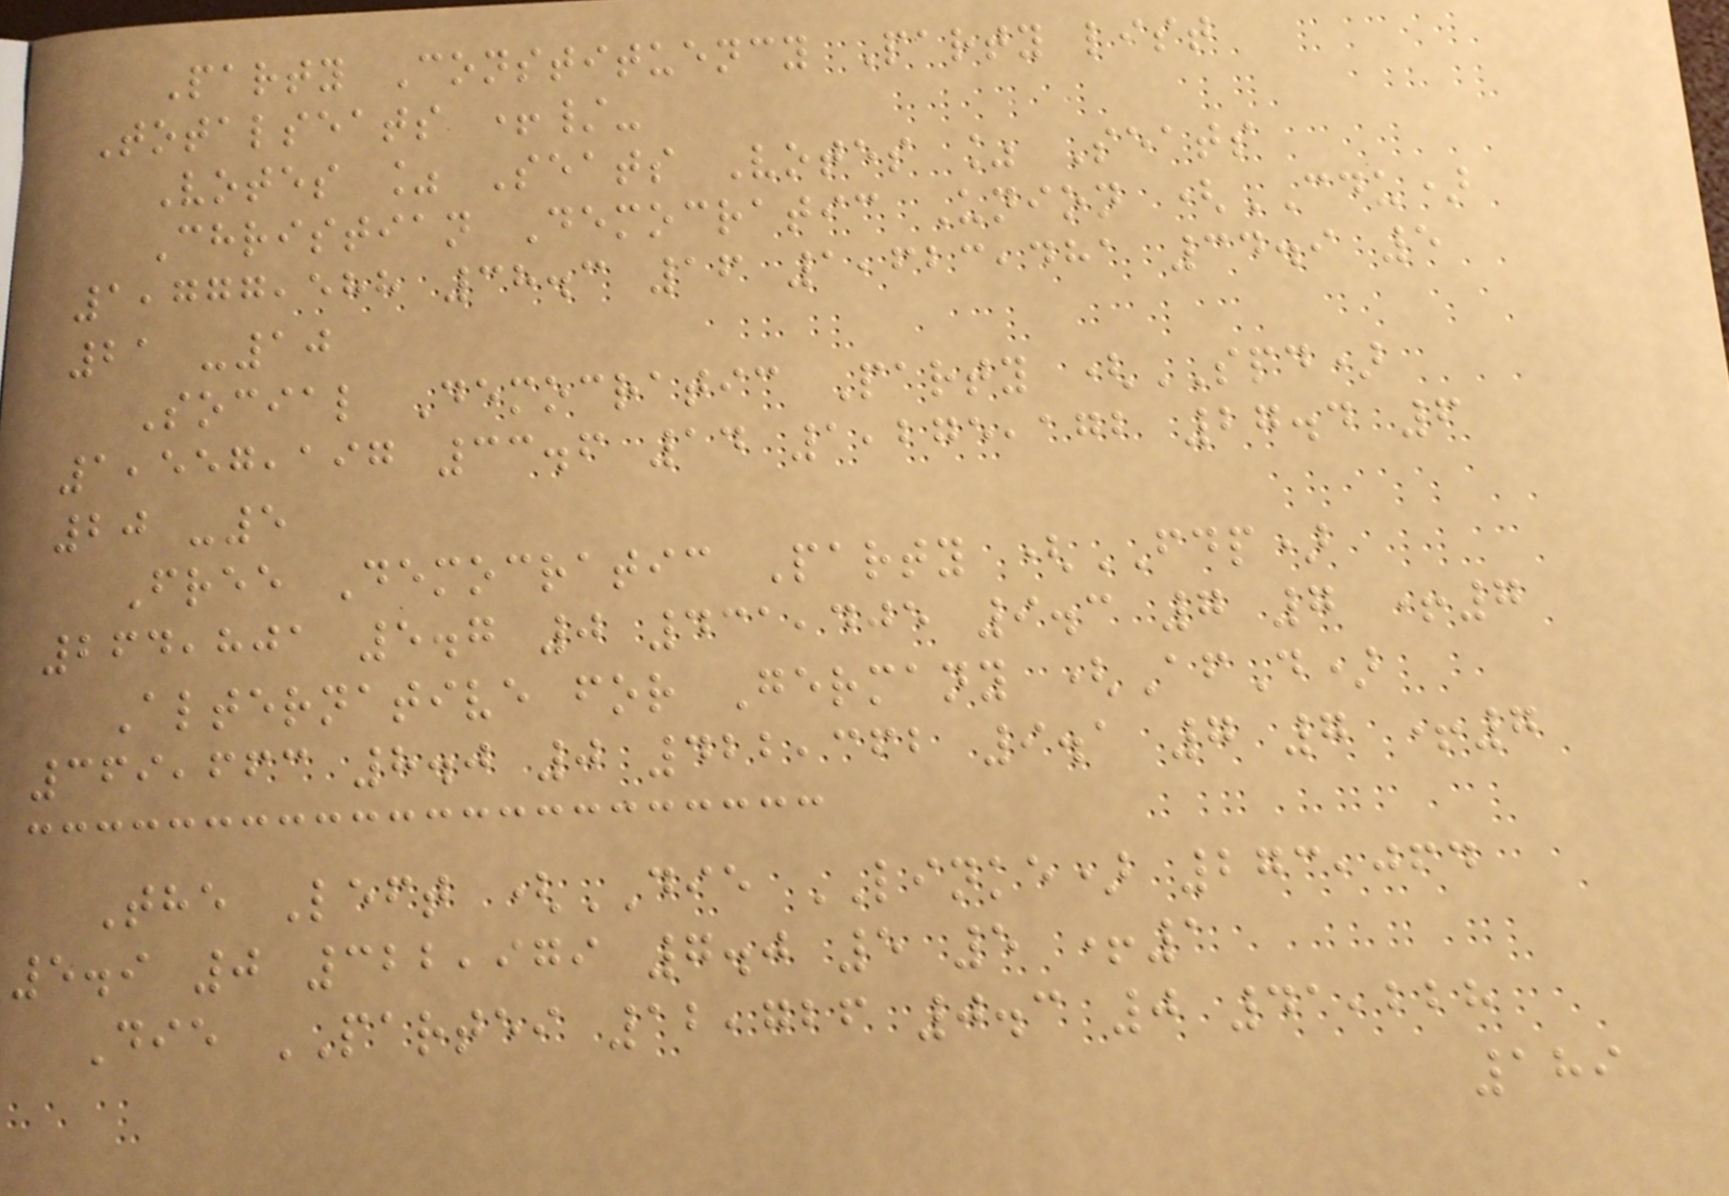Party Constituency Party list
Totalseats +/-
Votes % Seats Votes % Seats
Christian Democratic Union (CDU)
1,777,588 38.3 16 1,623,481 34.9 5
21 -10
Social Democratic Party (SPD)
1,557,197 33.6 14 1,275,172 27.4 6
20 -5
Free Democratic Party (FDP)
264,801 5.7 0 431,405 9.3 7 7 +7
Alternative for Germany (AfD)
369,663 8.0 0 422,362 9.1 7 7 +7
The Left (DIE LINKE) 273,064
5.9 0 322,979 7.0 5 5 +1
Die PARTEI 12,726 0.3 0 41,228
189
